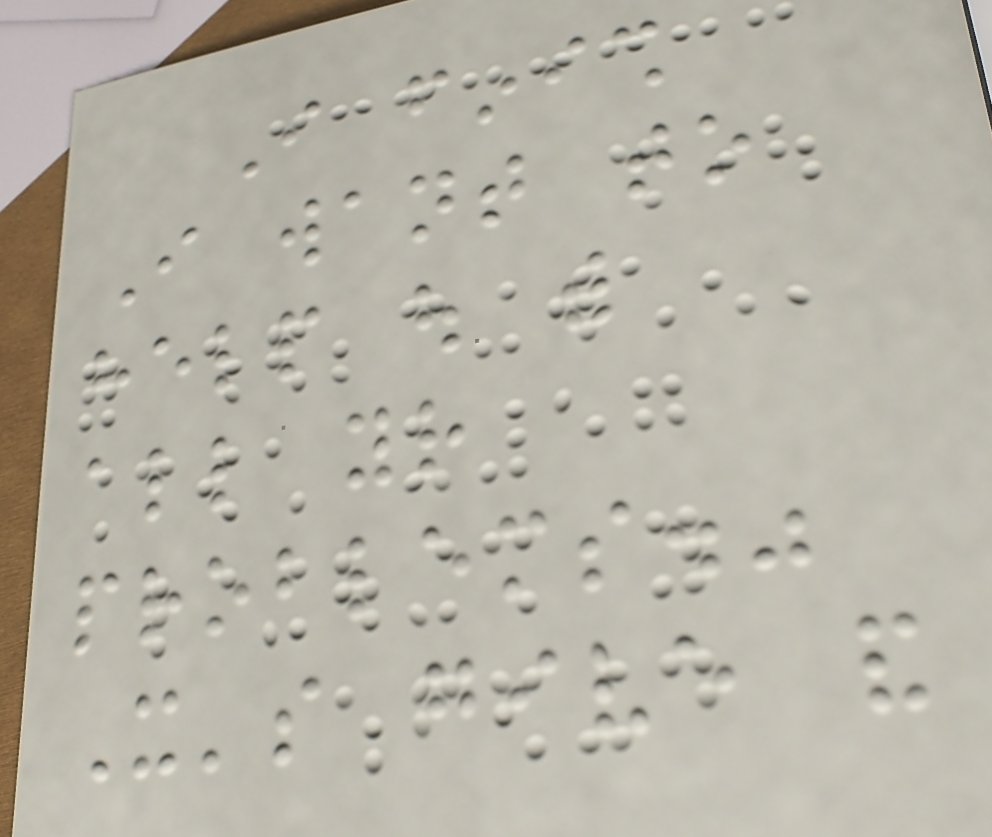I finish
I want to
help out with
all your
problems."
It's give and
